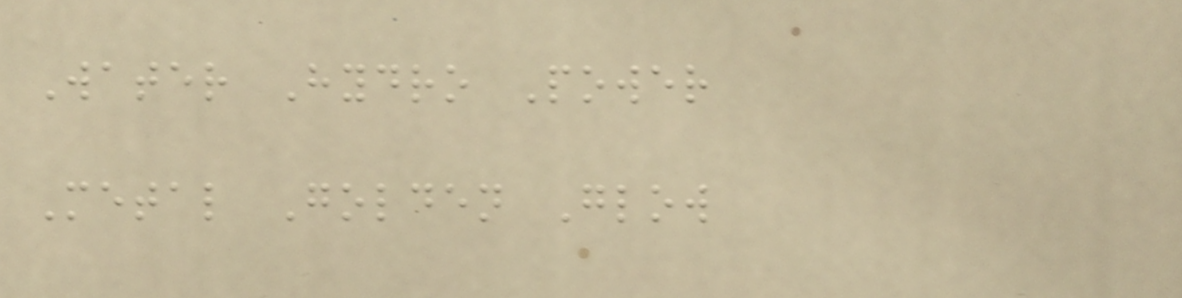Water Hydro Power
Metal Golden Glow
